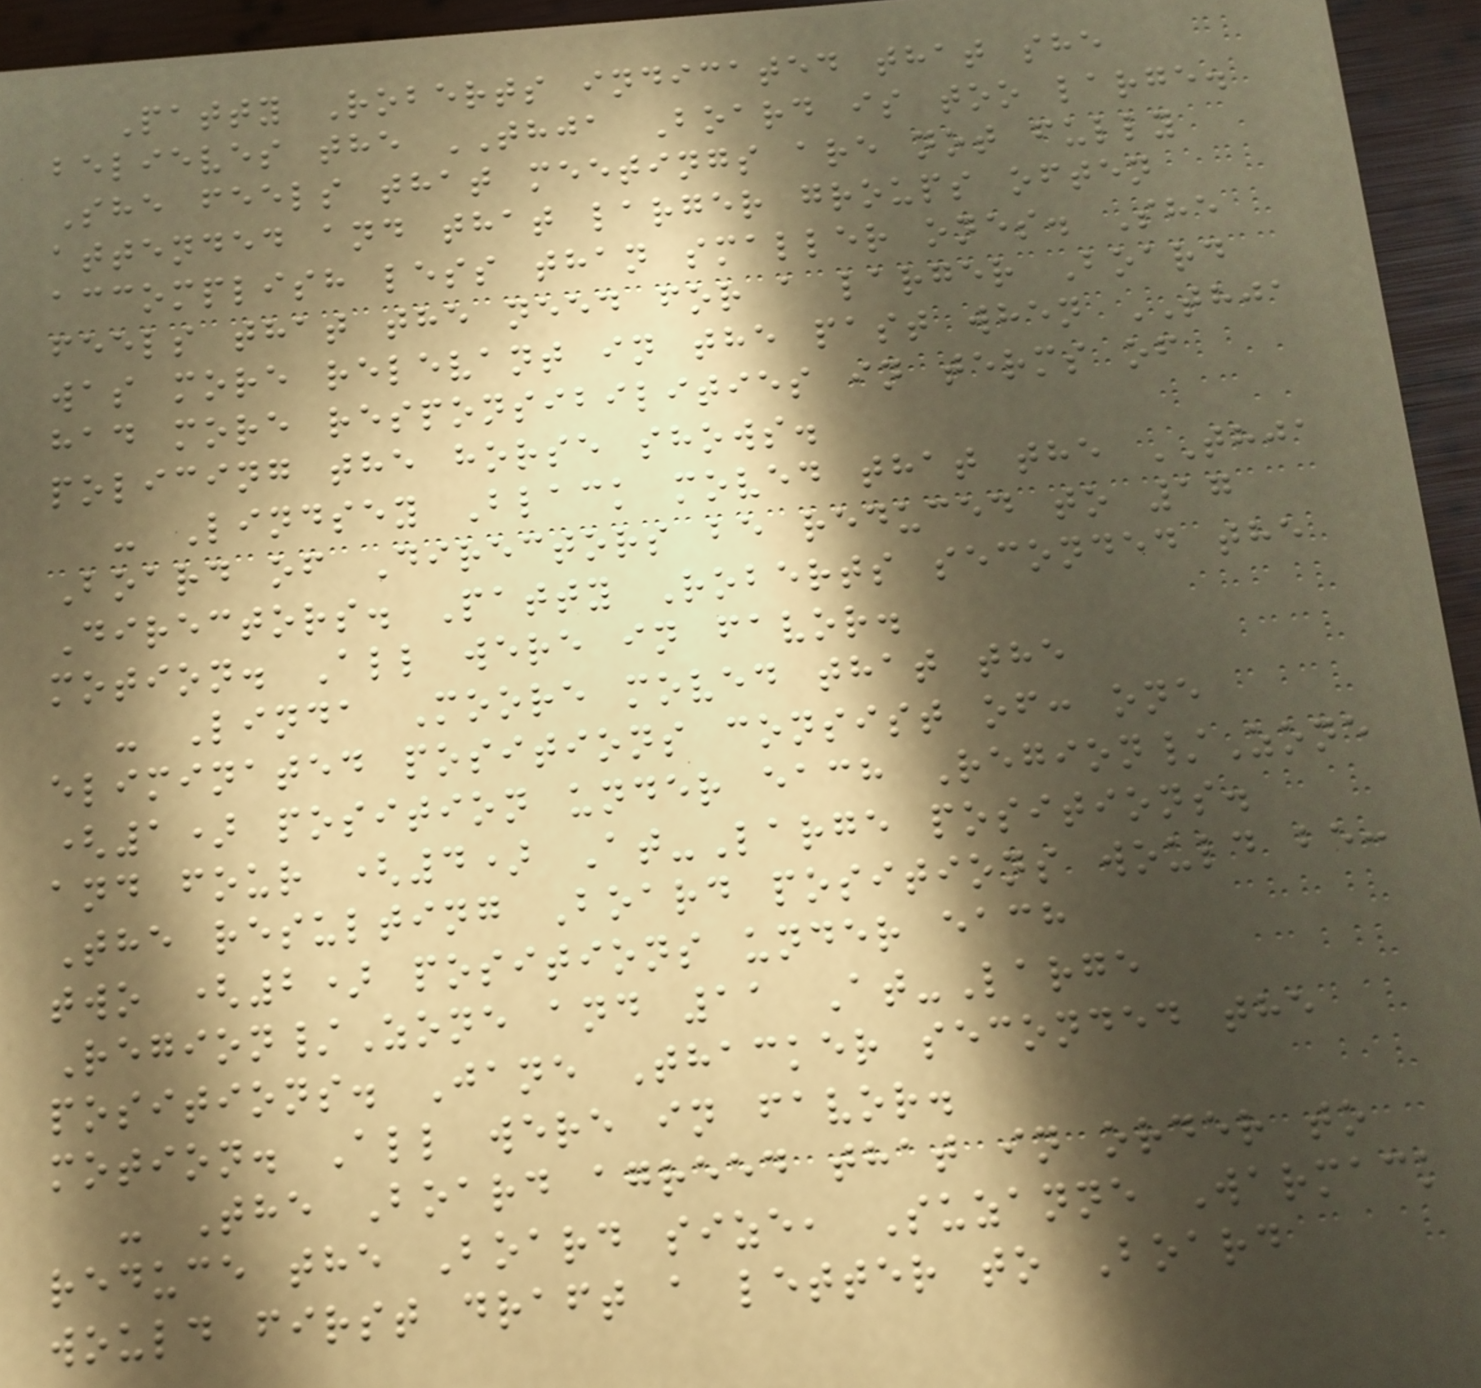Patty Roberts indicated that she
believes the THJA Board is too large.
She feels that meetings are not fully
attended and that larger groups often
accomplish less than smaller ones. She
feels that the need for a larger Board
was more relevant in the past when THJA
had more responsibilities in terms of
policing the horse shows.
- Lindsey Black moved that the THJA
Board of Directors be reduced to 17
Directors. Patty Roberts seconded the
motion. All were in favor.
- Linda Moore moved that the
eliminated positions consist of: one
(1) position under each Region/Zone
and four (4) At-Large positions.
The resulting Board positions would be:
two (2) positions under each
Region/Zone and 11 At-Large
positions. Jane Thacker seconded the
motion. All were in favor.
- The Board agreed that in order to
reduce the Board size, Suzanne Warmack
would first draft a letter to Board
